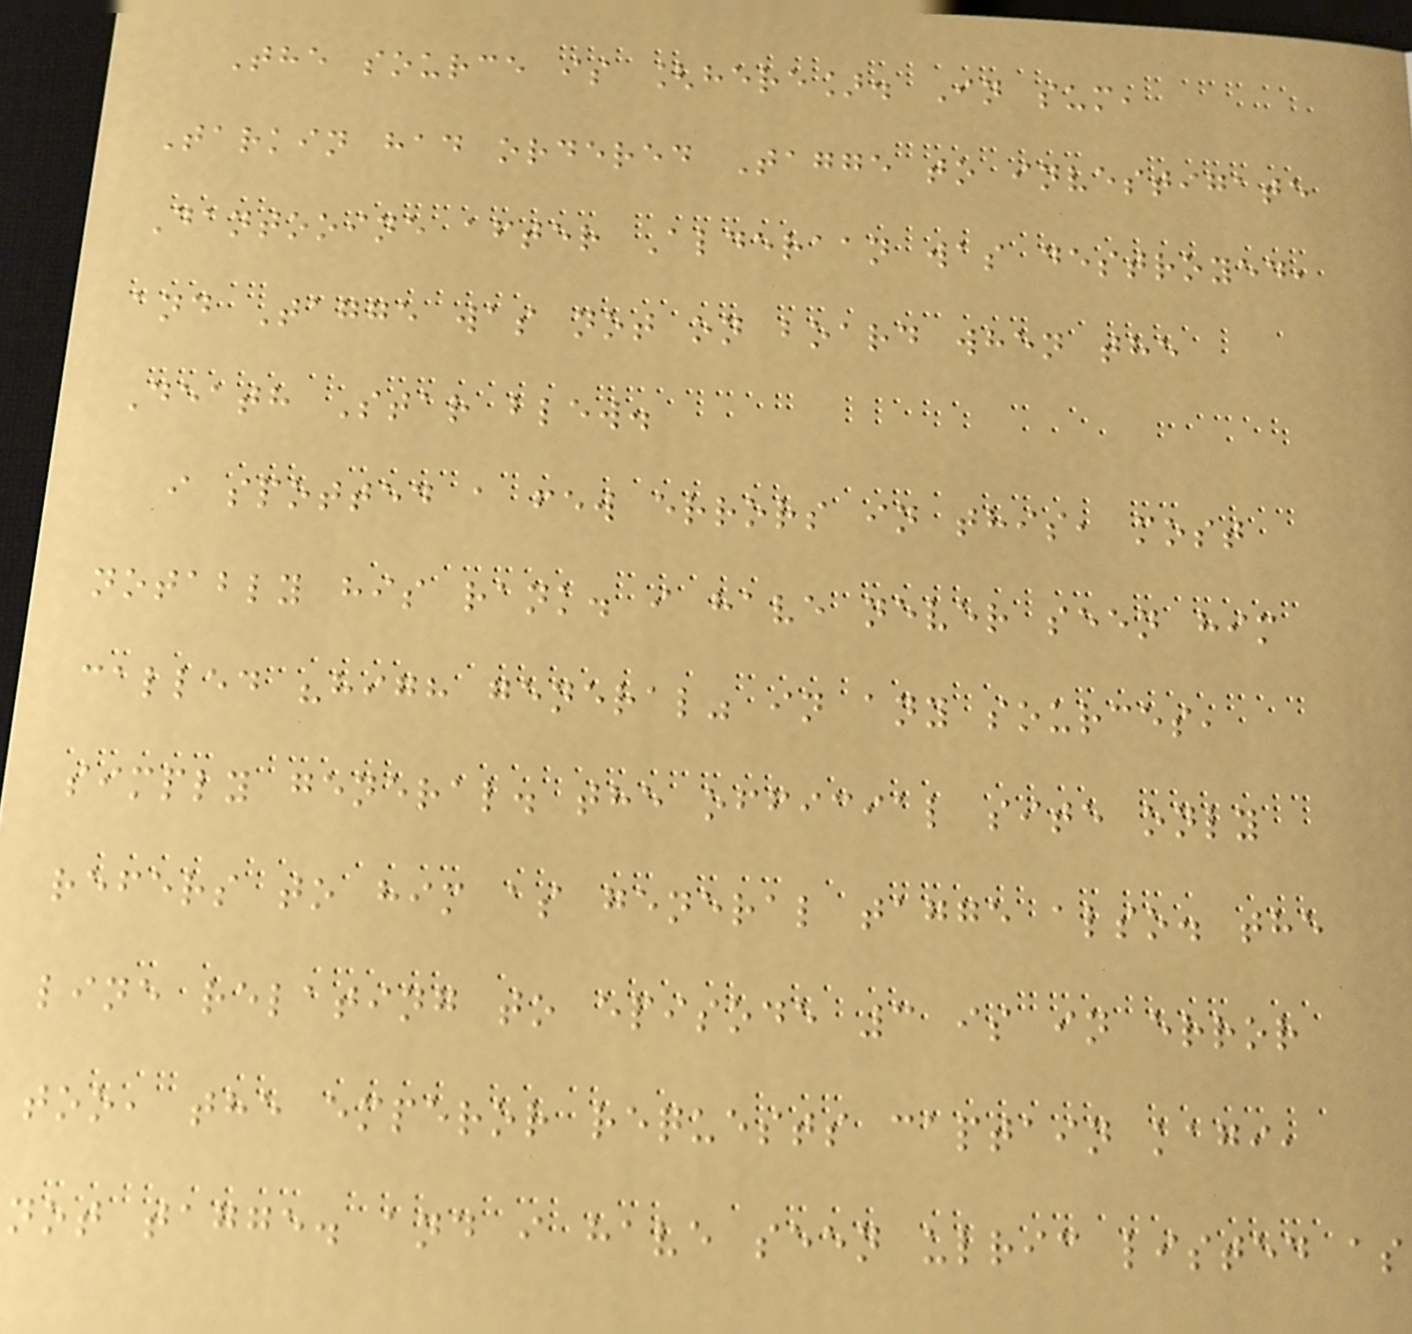The source is [here]. In sum,
Tarkin had ordered Tagge to investigate
Dantooine after Alderaan was destroyed,
and Tagge was not on board when the
Death Star blew.
i spotted a few errors in this, most
notably his rank. i have never seen him
called "high general" in any sources,
simply general. the official site only
refers to him as general tagge also. the
line relating to episode 3 is in error
too, the emperor requests captain kagi,
not tagge. and i have seen ulric listed as
